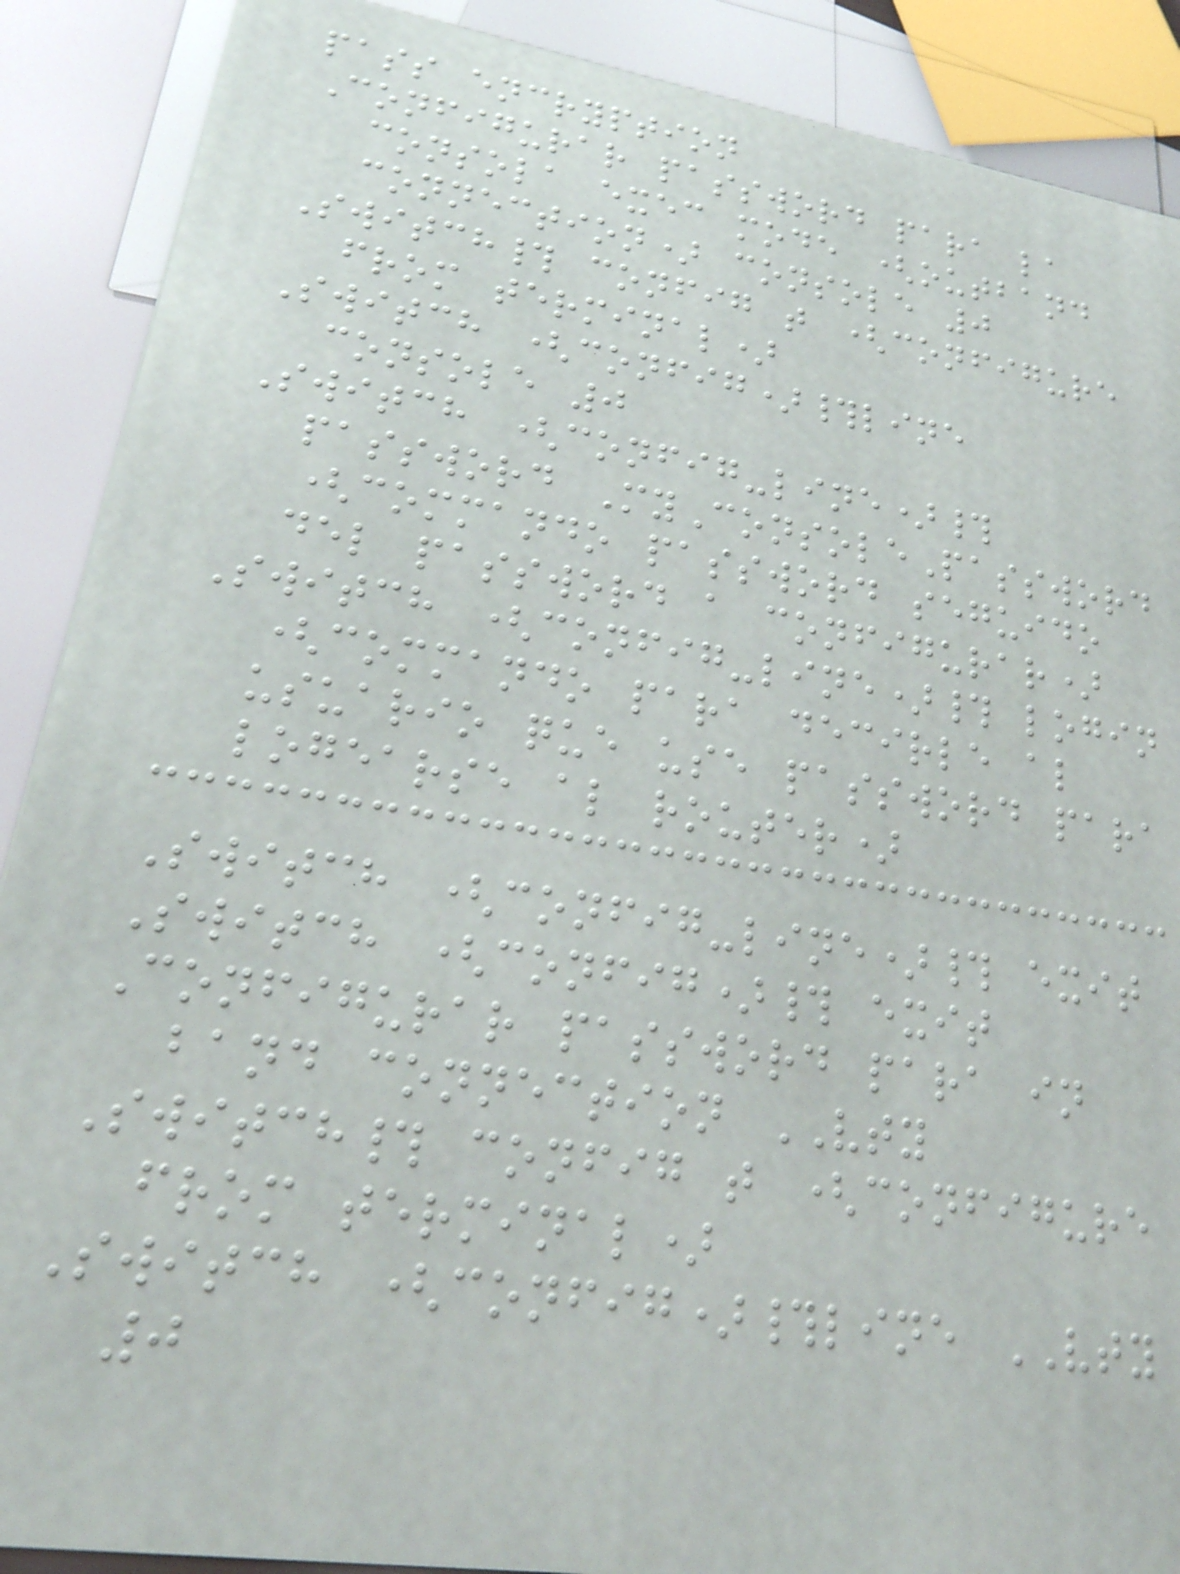pass encryption
Configurar password para la
consola exec mode (outband
connection) console 0
Switch# config t (configure
from terminal)
Switch (config)#line
console 0
Switch (config-line)#
password MyConsolePassword
(commando password seguido
del password a configurar)
Switch (config-line)# login
(commando para decirle al
usuario que use password para
logearse al router)
Switch (config-line)# exit
Switch (config)# exit
Configurar password para in
band connection VTY
Switch# config t (configure
from terminal)
Switch (config)#line VTY
0
